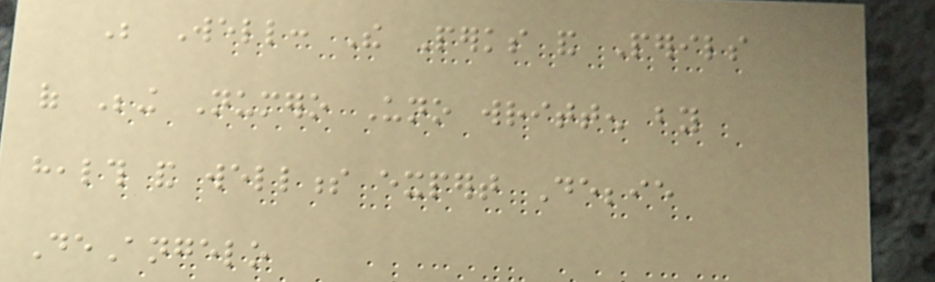Be Well: The Perks and Perils
of Being Numero Uno written by
health and wellness expert Debbie
DeAngelo
